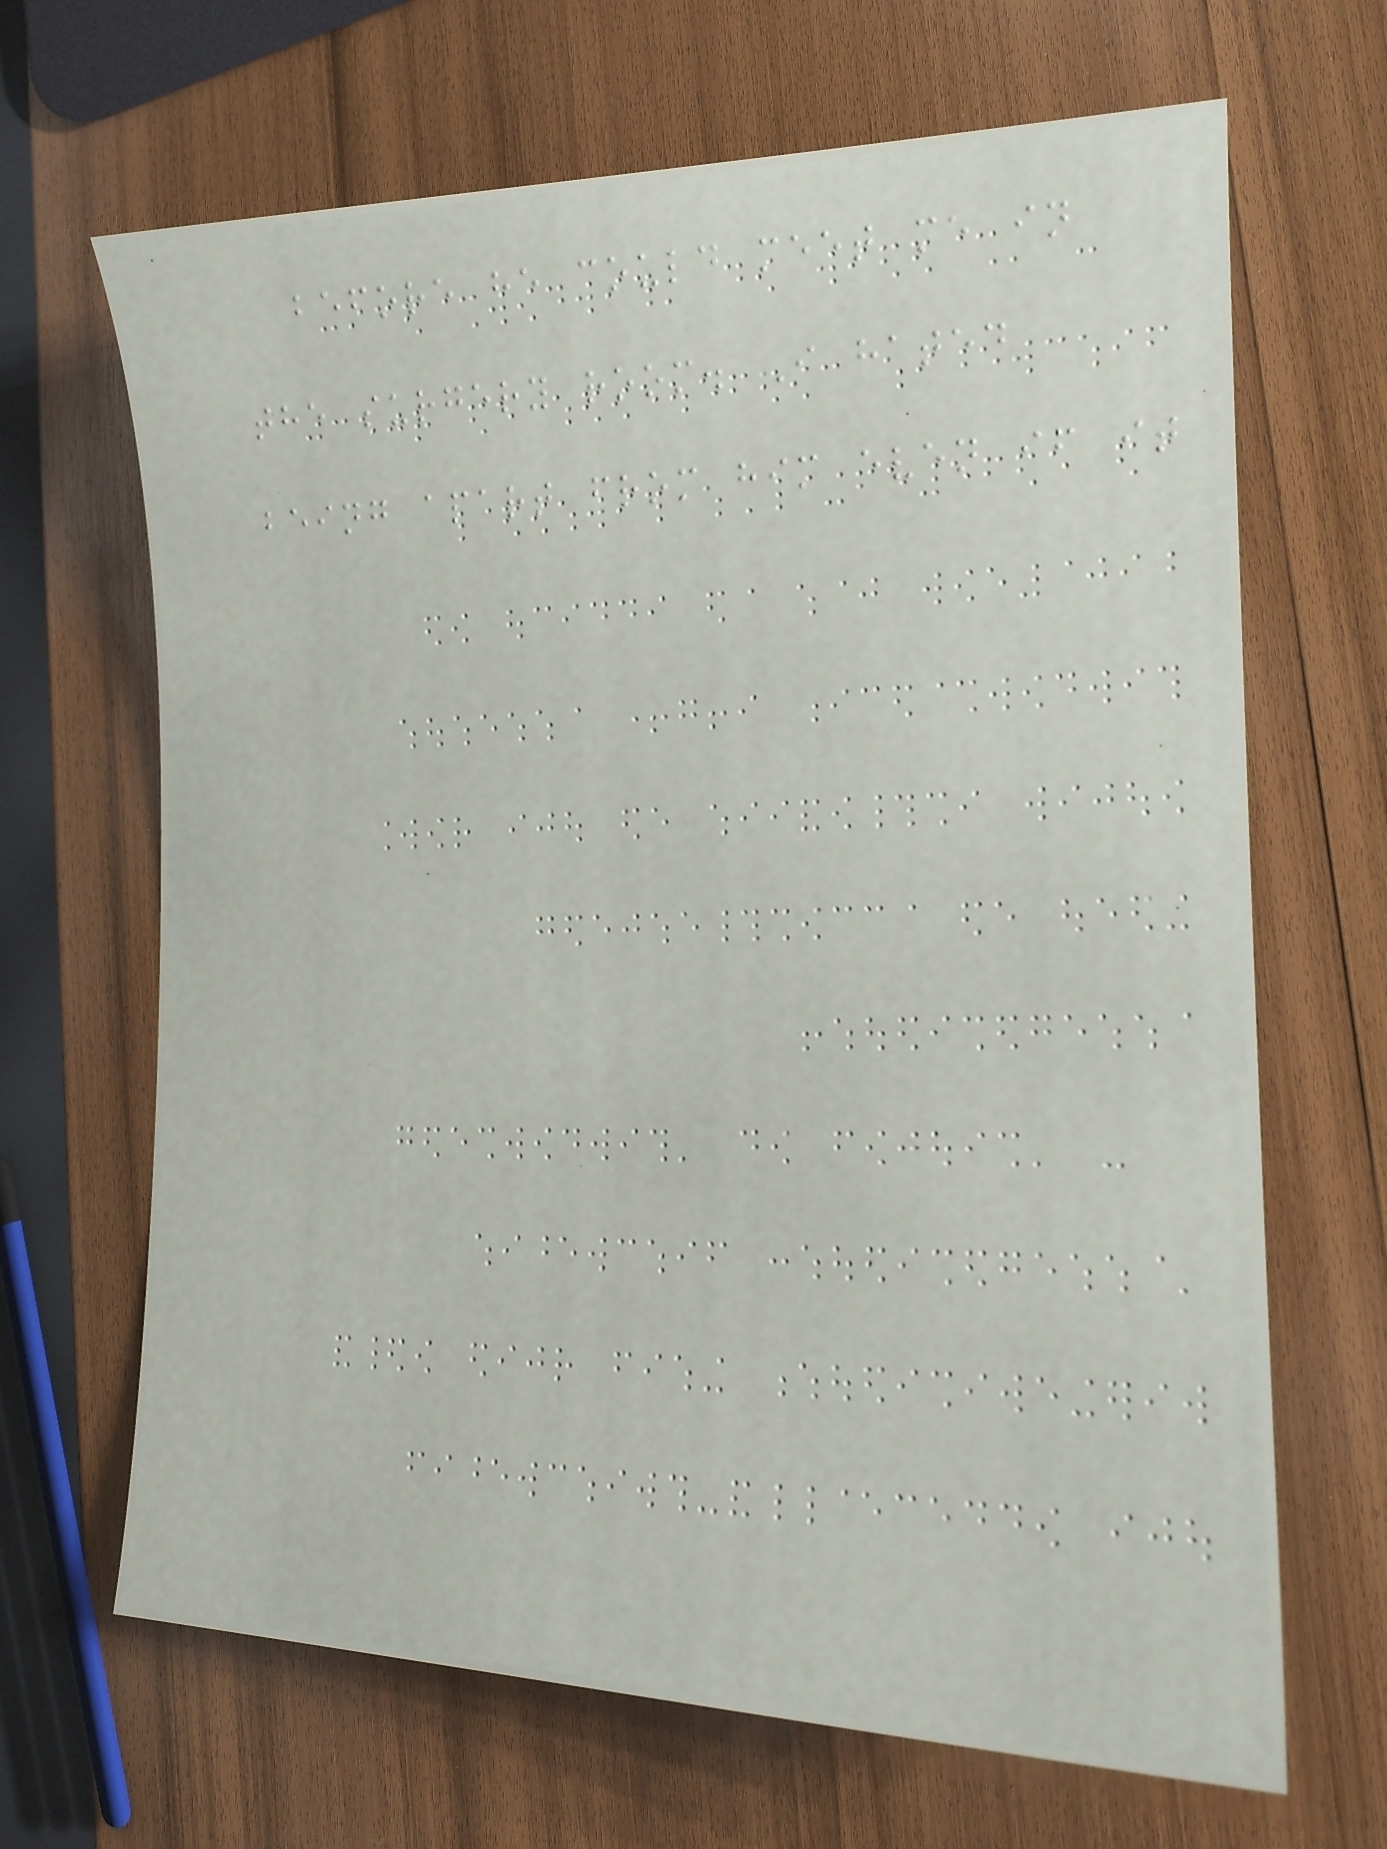before he could meet me in
the surgery room. I hated
being apart from him even if it
